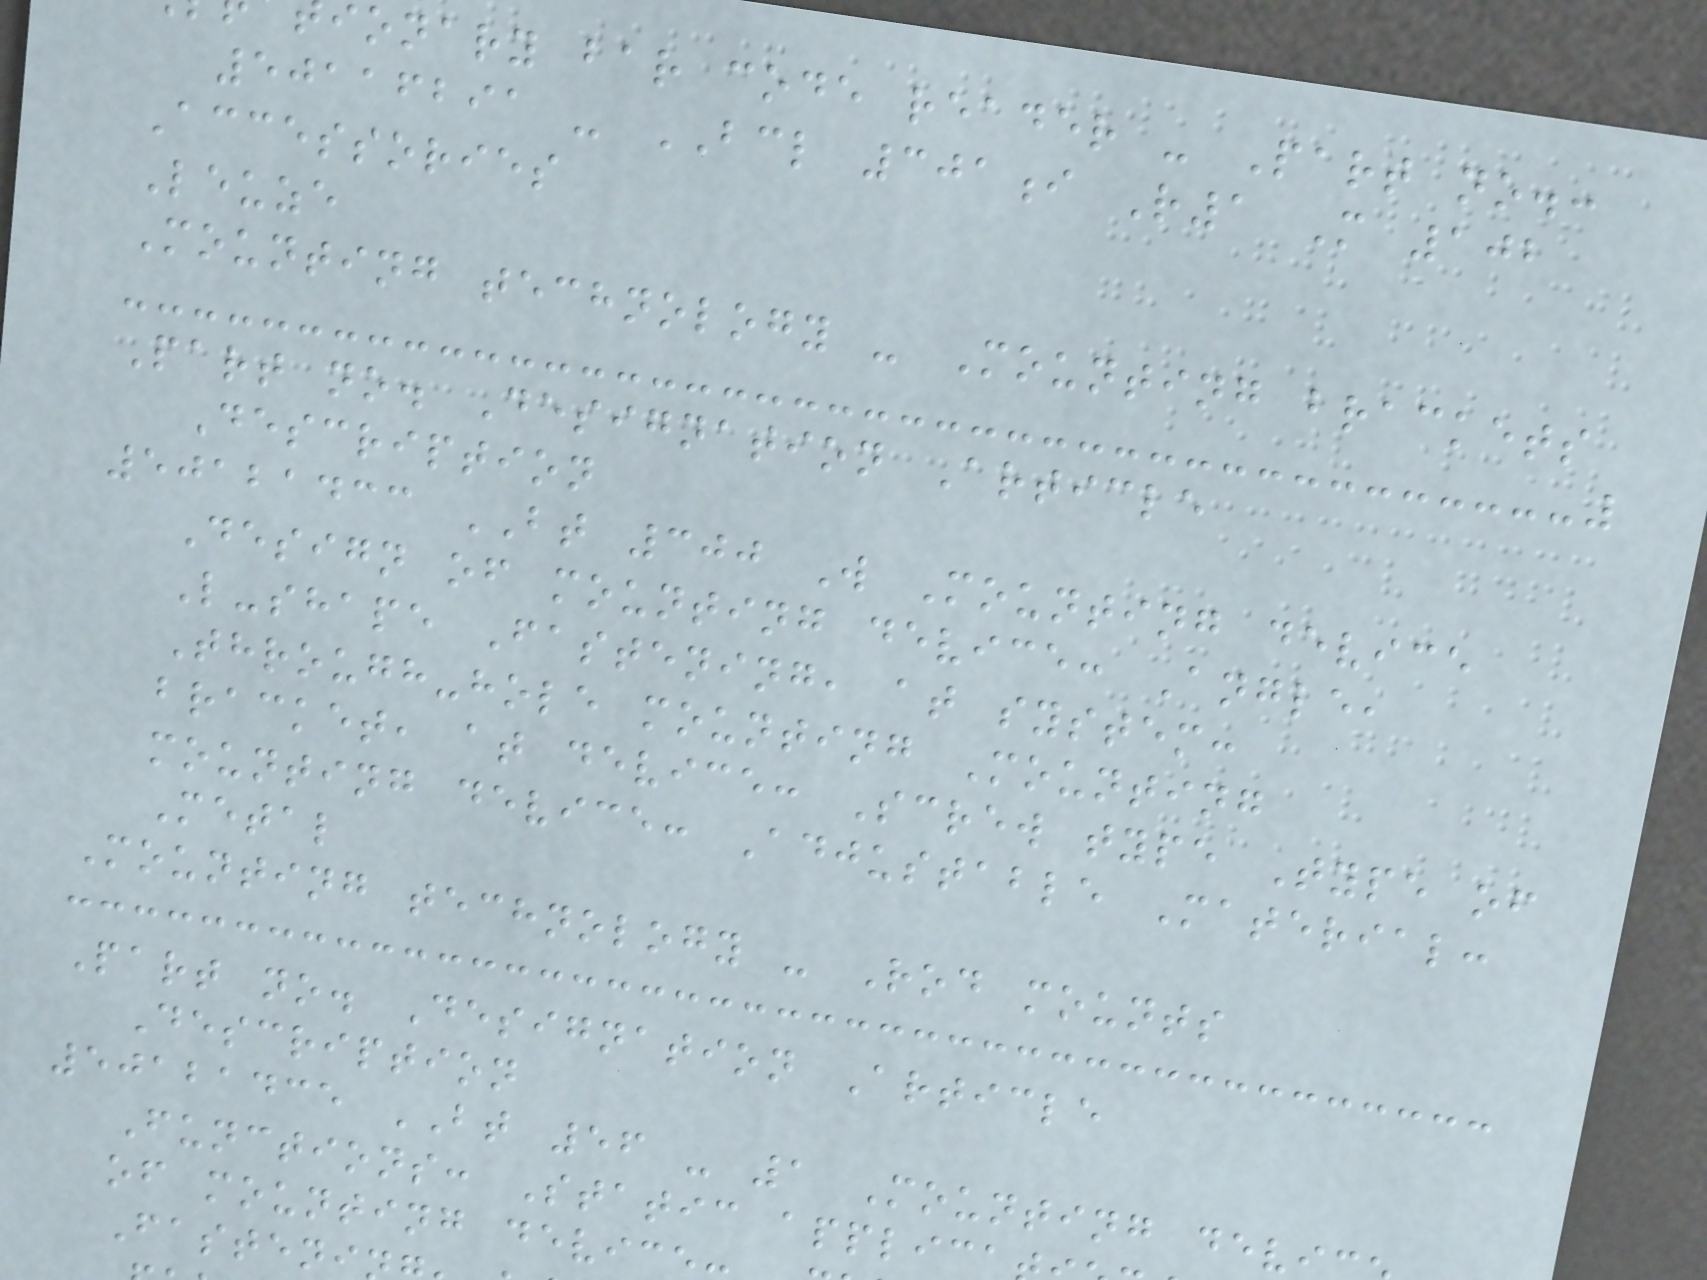ionary bar code reader - Part no.:
50116291 - BCL 301i R1 M 102
Accessories
Leuze
Mounting technology - Mounting brackets
Part no. Designation Article
Description
50121433 BT 300 W Mounting device
Design of mounting device: Angle,
L-shape Fastening, at system:
Through-hole mounting Mounting
bracket, at device: Screw type Type of
mounting device: Adjustable Material:
Metal
Mounting technology - Rod mounts
Part no. Designation Article
Description
50121435 BT 56 - 1 Mounting dev
Functions: Static applic
of mounting devic
